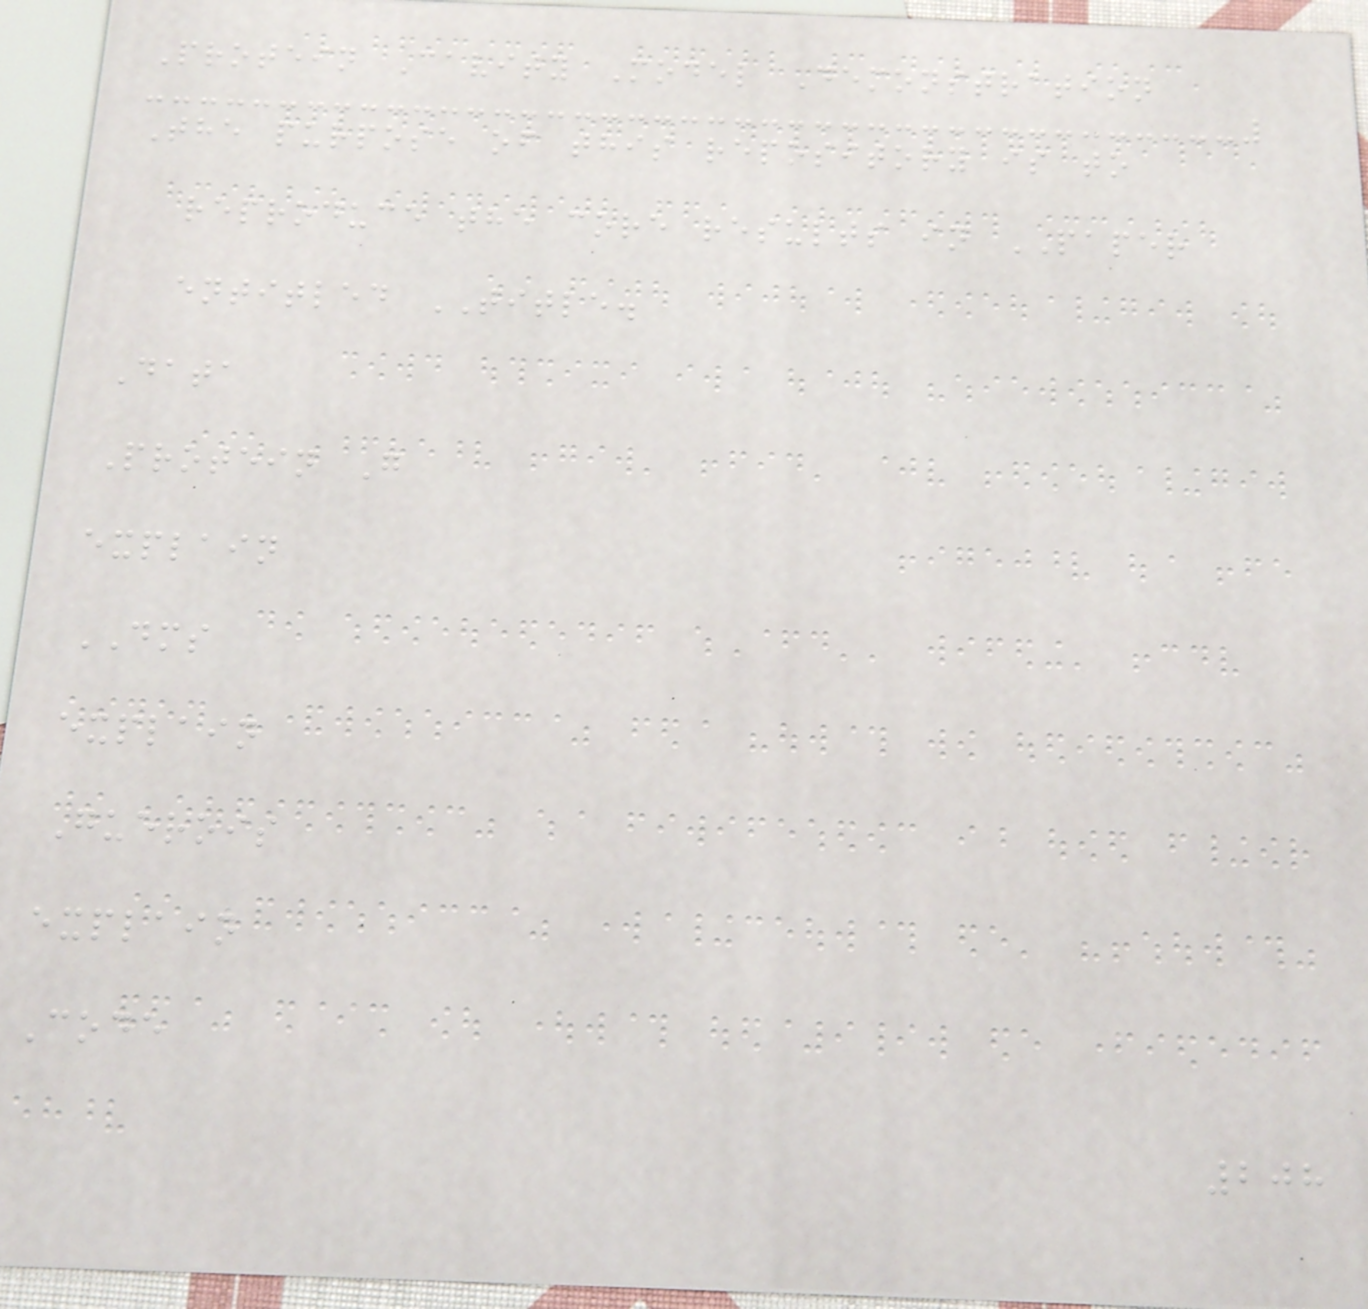Protein Cavity Model Demonstration
The purpose of this repository is to
reproduce the core results in PAPER
entitled TITLE.
Data
Protein G
explain
DMS
explain
Guerois
explain
Code
208
